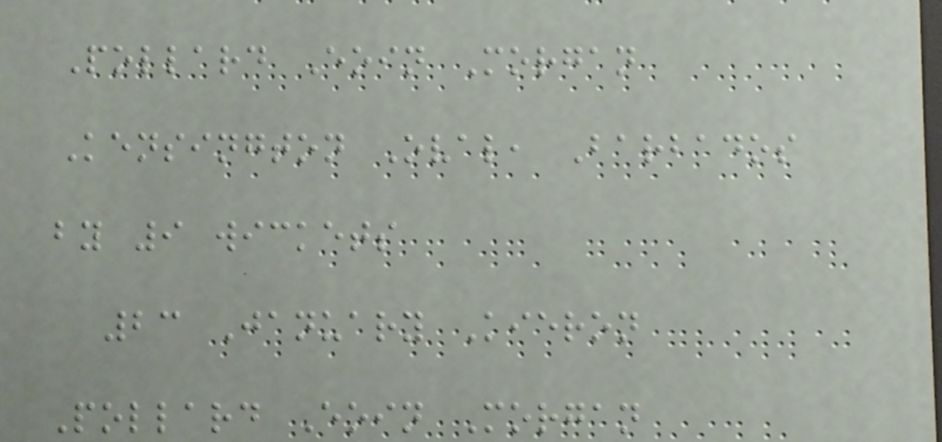Pollard Eoin Morgan
Kensington Oval, Barbados
by 9 wickets
23 January Kieron
Pollard Eoin Morgan
